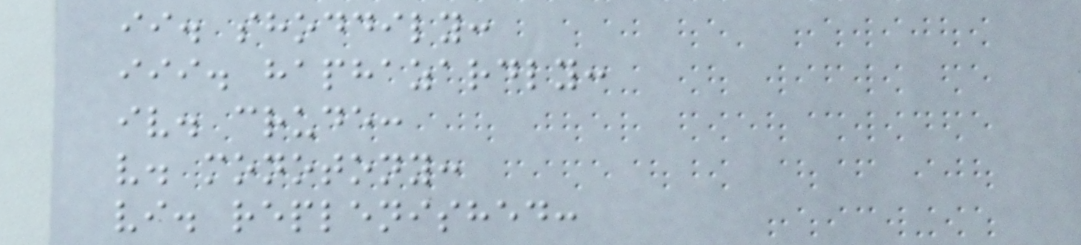ii. shoddily:
iii. haphazardly:
iv. crude:
v. monotony:
vi. replenished:
